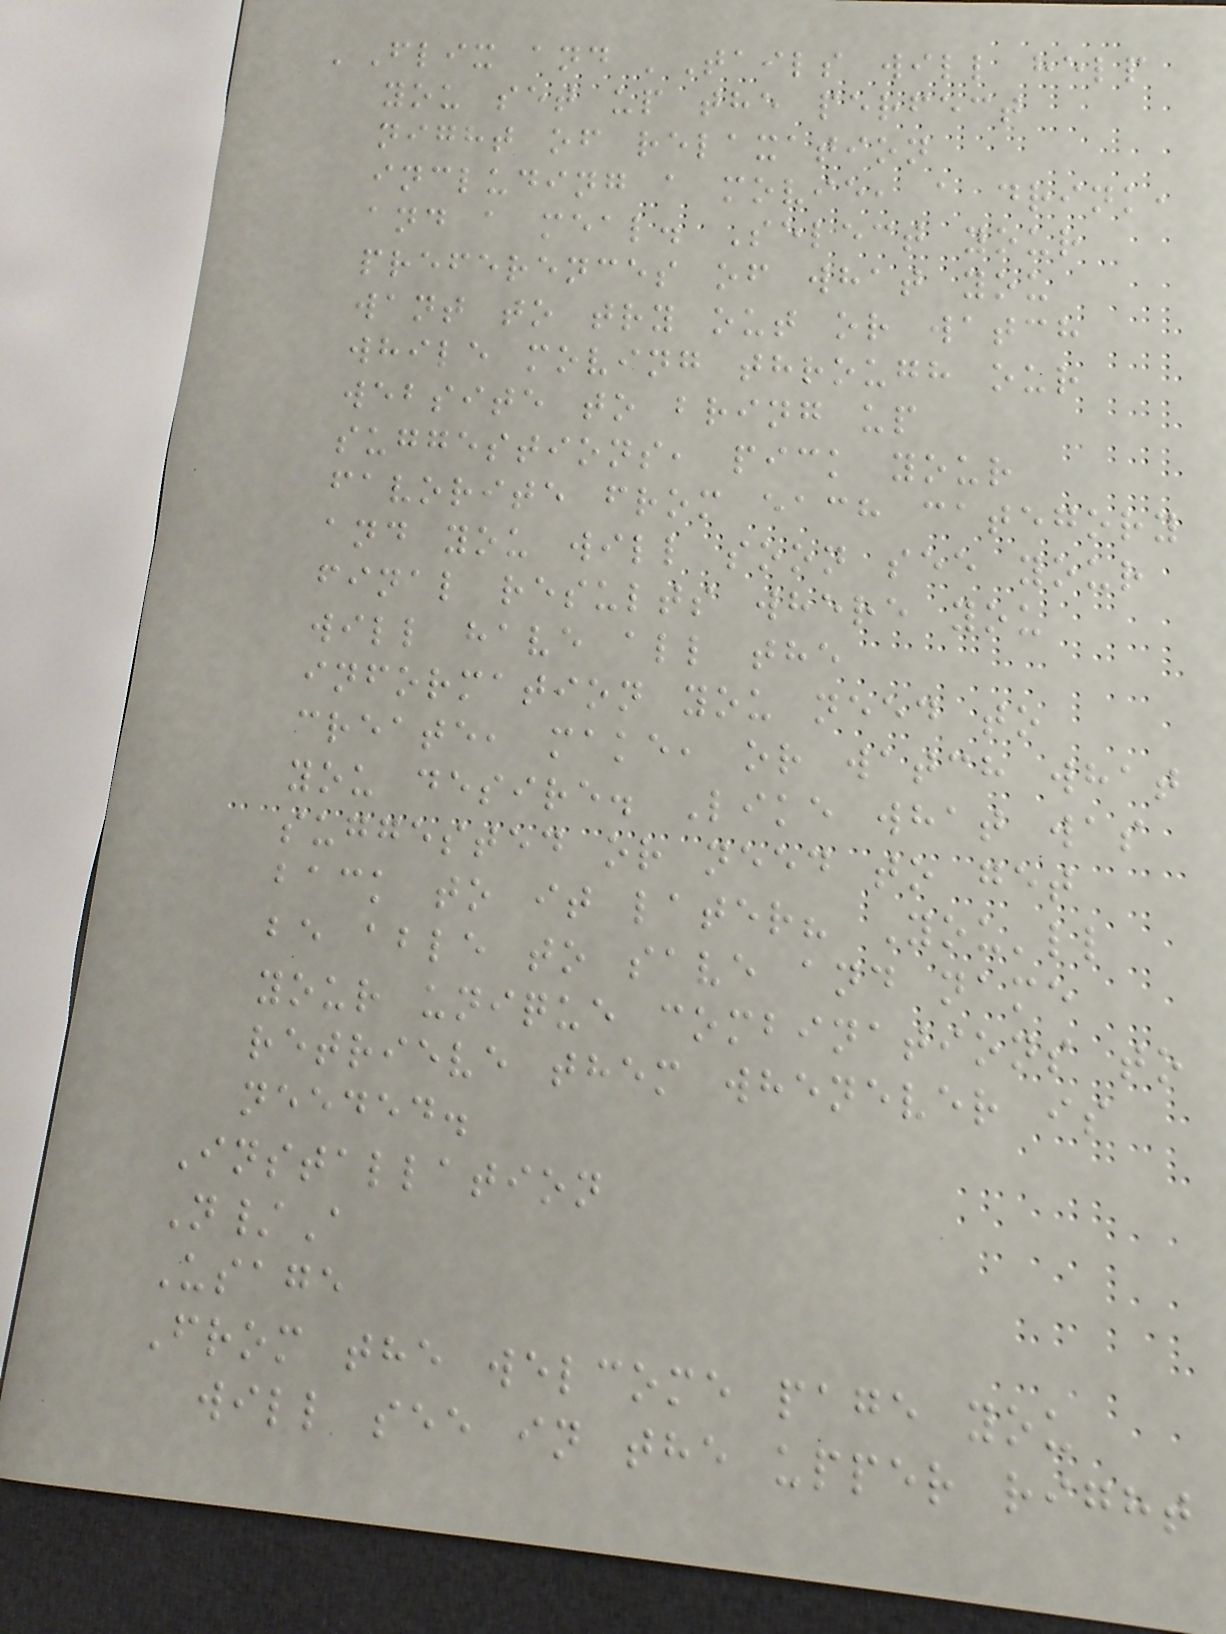'Flix and 'Tails will help
you set up the perfect
night of relaxation
including a movie, a drink,
and a meal. Select your
preferences of what you
want to try out or watch
while moving through our
website to bring up
suggestions, pick your
favorite from each category
and you will soon see your
final results where you
will have all the
information you need to
create, make, or watch what
you desire. Like what was
suggested or need to get
back to it later? You'll
be able to save and name
your unique combinations to
retrieve them whenever is
needed.
Installation
N/A
Usage
From the welcome page you
will see in the upper right
